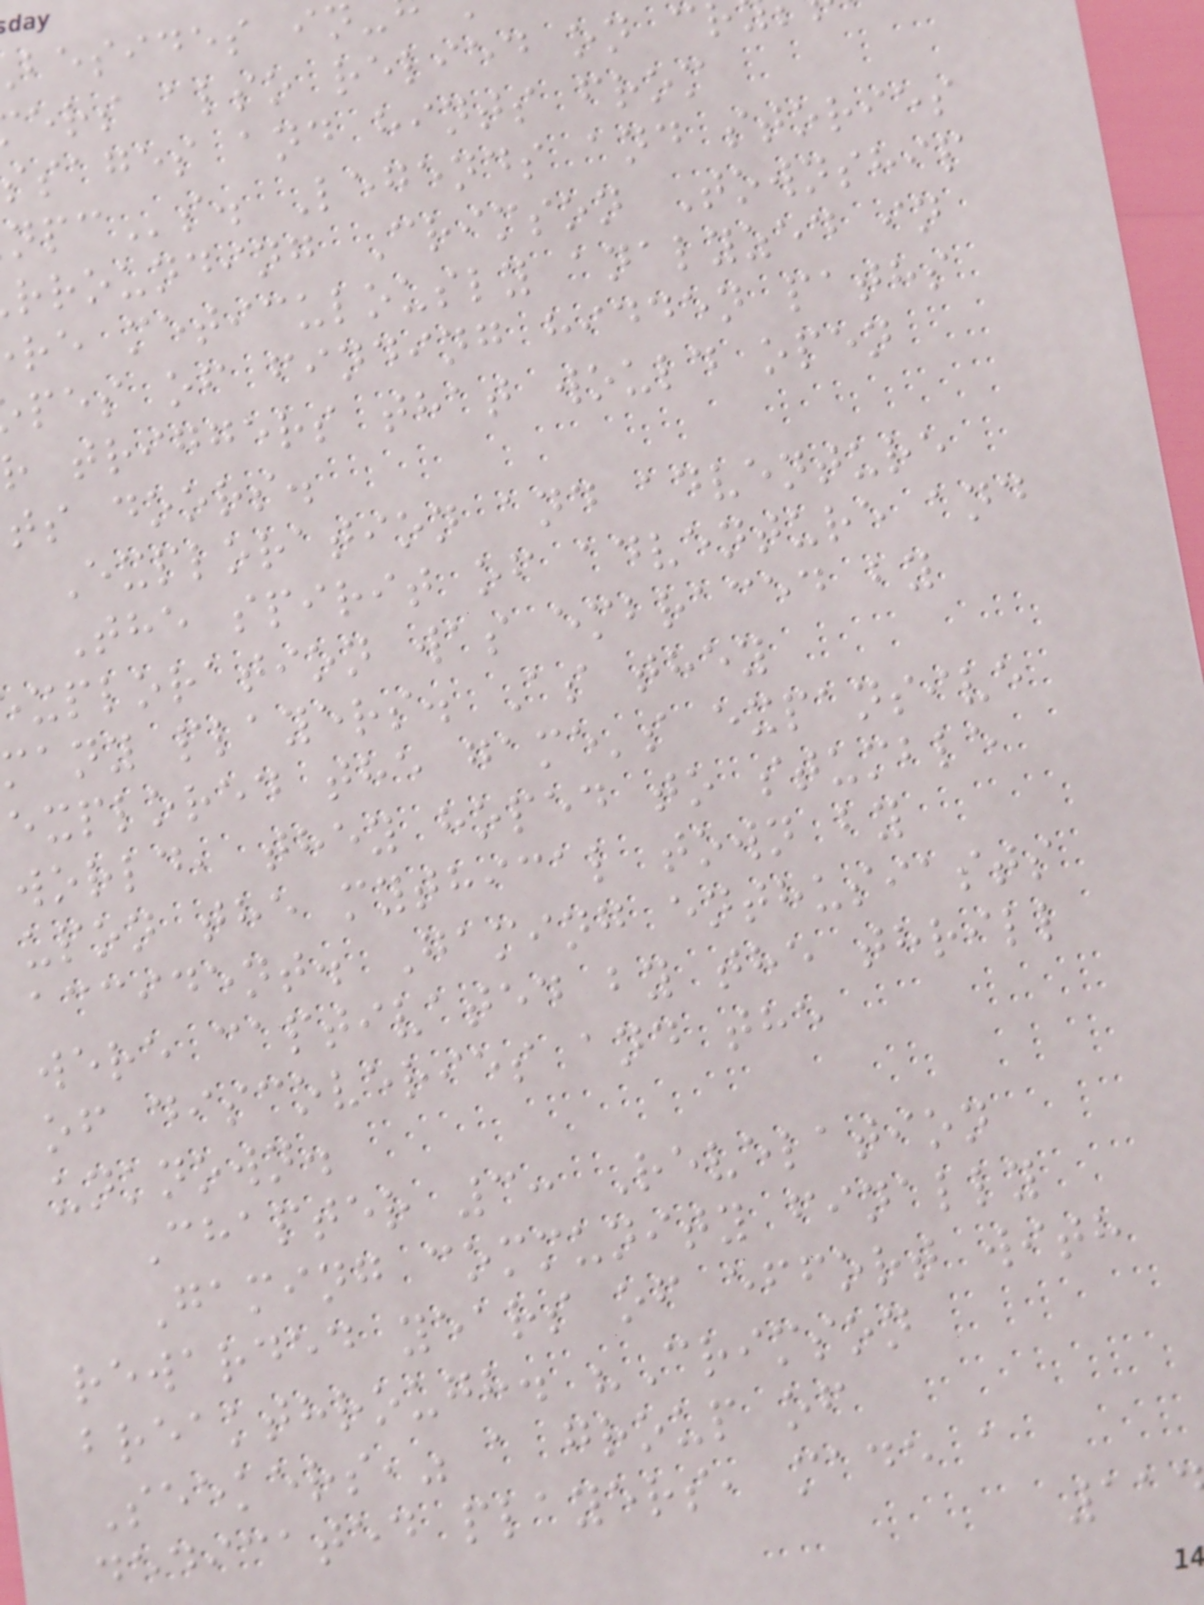besides in
ers also relied on c
ssages and hints from
s. Legends and stories
rrounding Crimson Township
re meticulously analyzed in
pes of finding hidden paths
r triggers that would open
ts doors.
Exploration and adventure
The spirit of adventure and
xploration was embraced by
many players. As they
explored the game's expansive
world, they hoped to stumble
upon the mythical town by
accident. Gaming enthusiasts
were captivated by the thrill
of discoveries and the
unknown.
Chapter 3: Revelation
Gaming community finally
rewarded years of effort with
breakthrough. "Crimson
Seekers," a group of
dedicated players, made a
